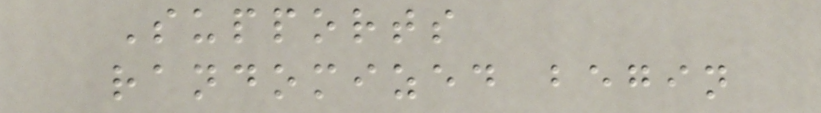Supports
randomized begin
